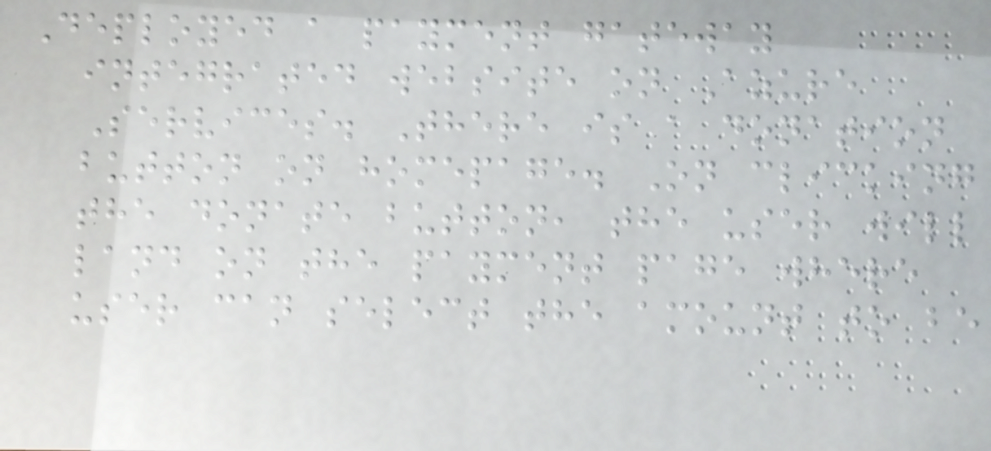Deployed a payment gateway
integrated website on Azure
Services. There is a donation
button on homepage. On clicking
the donate button, the user will
land on the payment page where
user can select the amount to be
